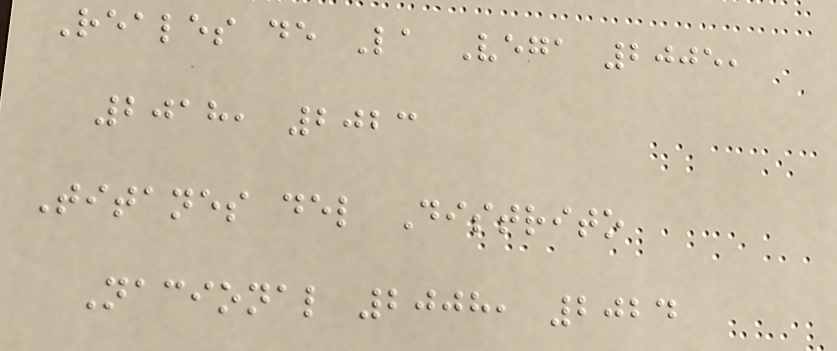Reales de La Vega 2005,
2018, 2023
Titanes del Distrito
Nacional 2008, 2024
